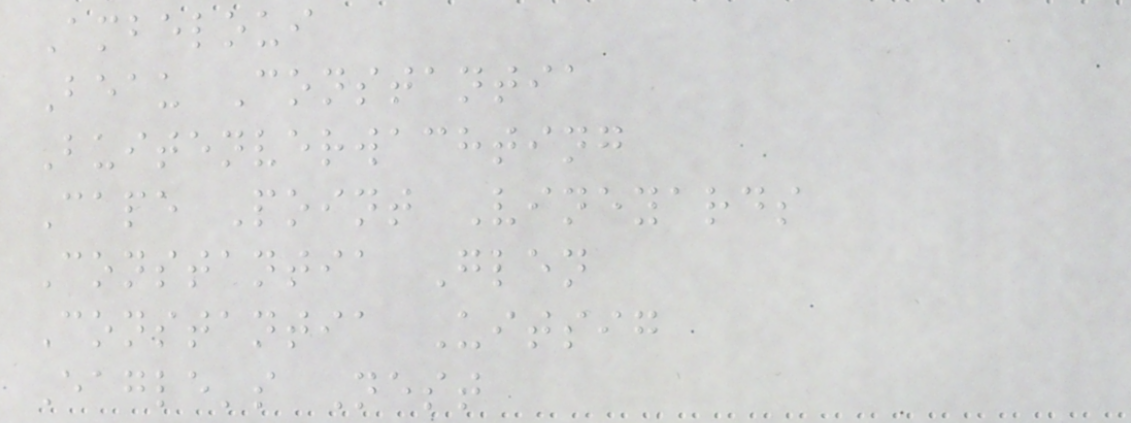Ambeloui
Beau Constantia
Buitenverwachting
Cape Point Vineyards
Constantia Glen
Constantia Uitsig
Eagle's Nest
